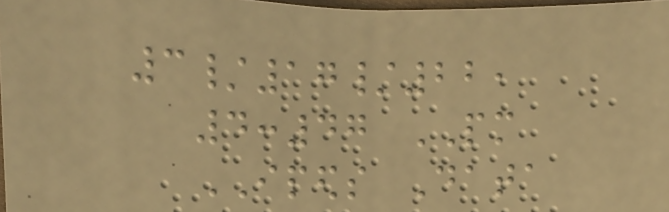3/17/22,
4:47 PM
IPEDS Data
